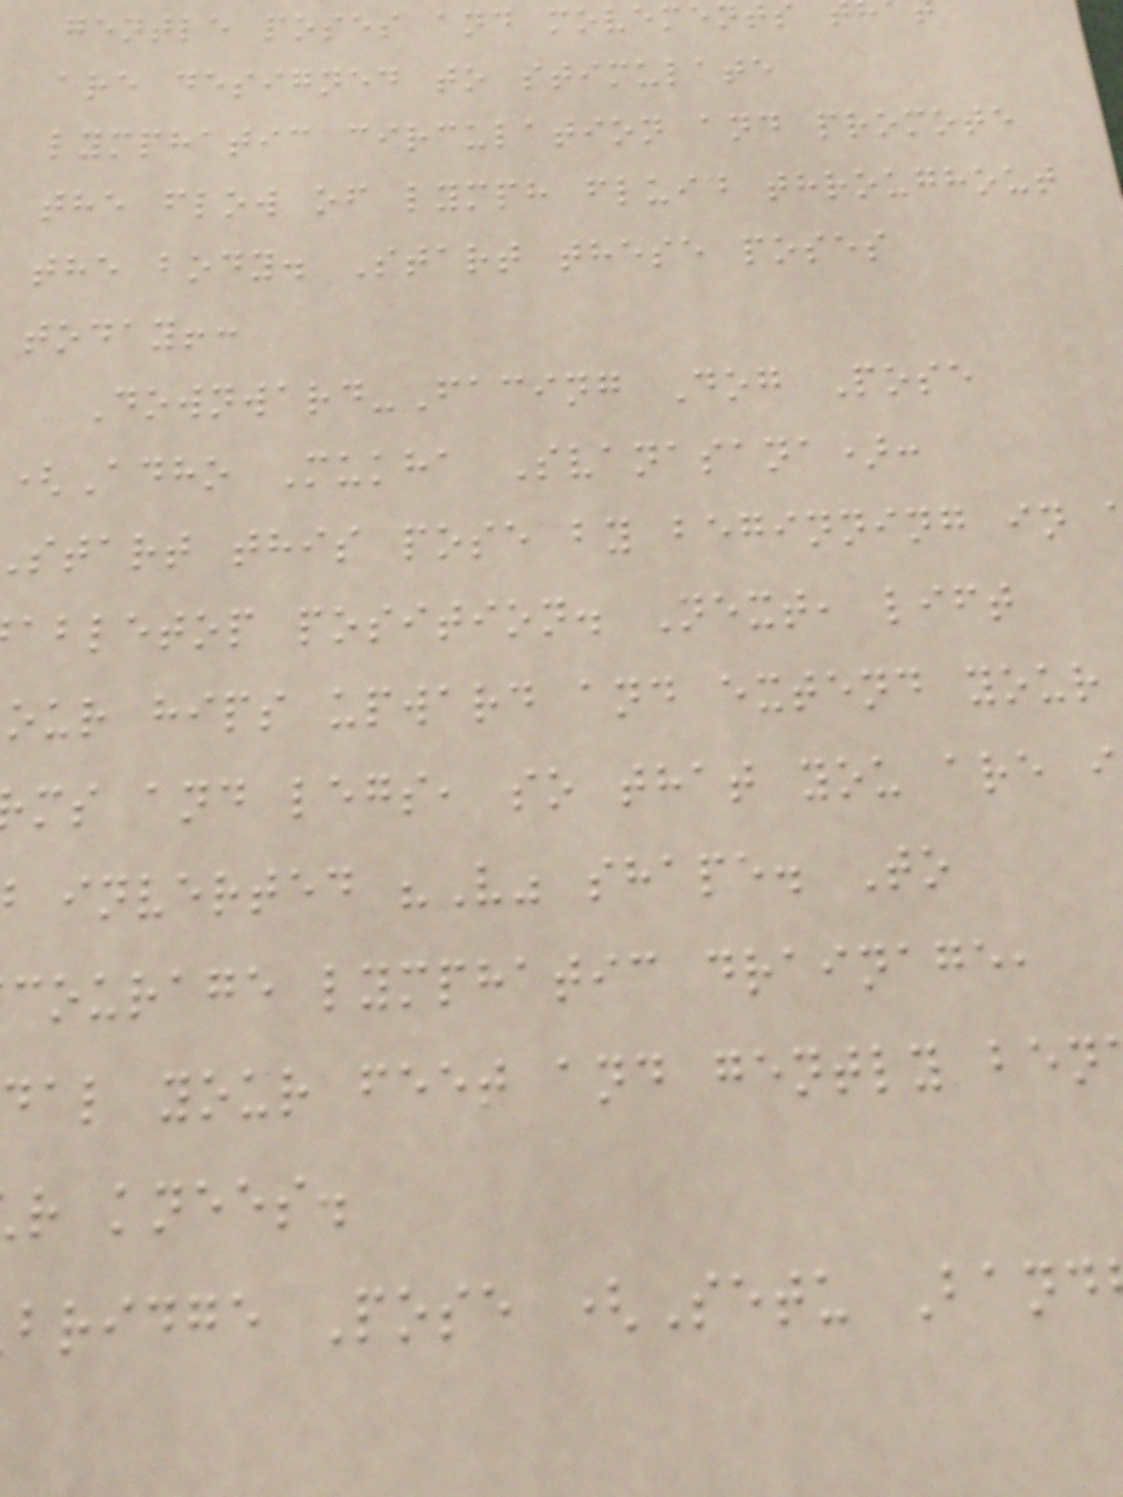gentle poses and movement
are designed to stimulate
lymphatic circulation and promote
the flow of lymph fluid throughout
the body. Start these poses
today!:
Downward-Facing Dog Pose
(Adho Mukha Svanasana):
start this pose by beginning in
abletop position. Next, lift
our hips upward and extend your
ms and legs, so that you are i
inverted "V" shape. To
courage lymphatic drainage,
al your feet and gently ben
r knees.
bridge Pose (Setu Band
